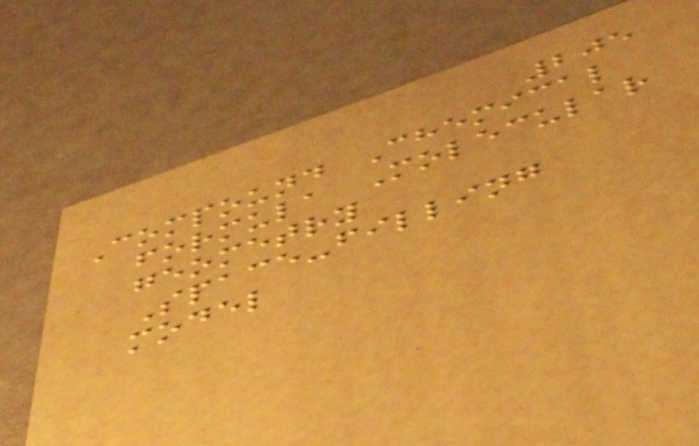205
Compound Chemical
formula Molecular
geometry
Space-filling
model
